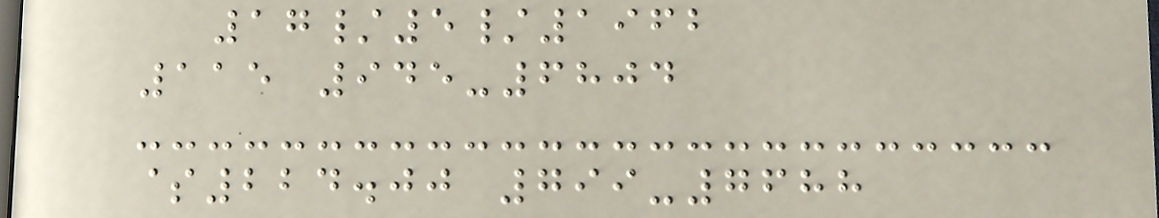17/5/1962
115 945-6804
$224.00 799-7688
